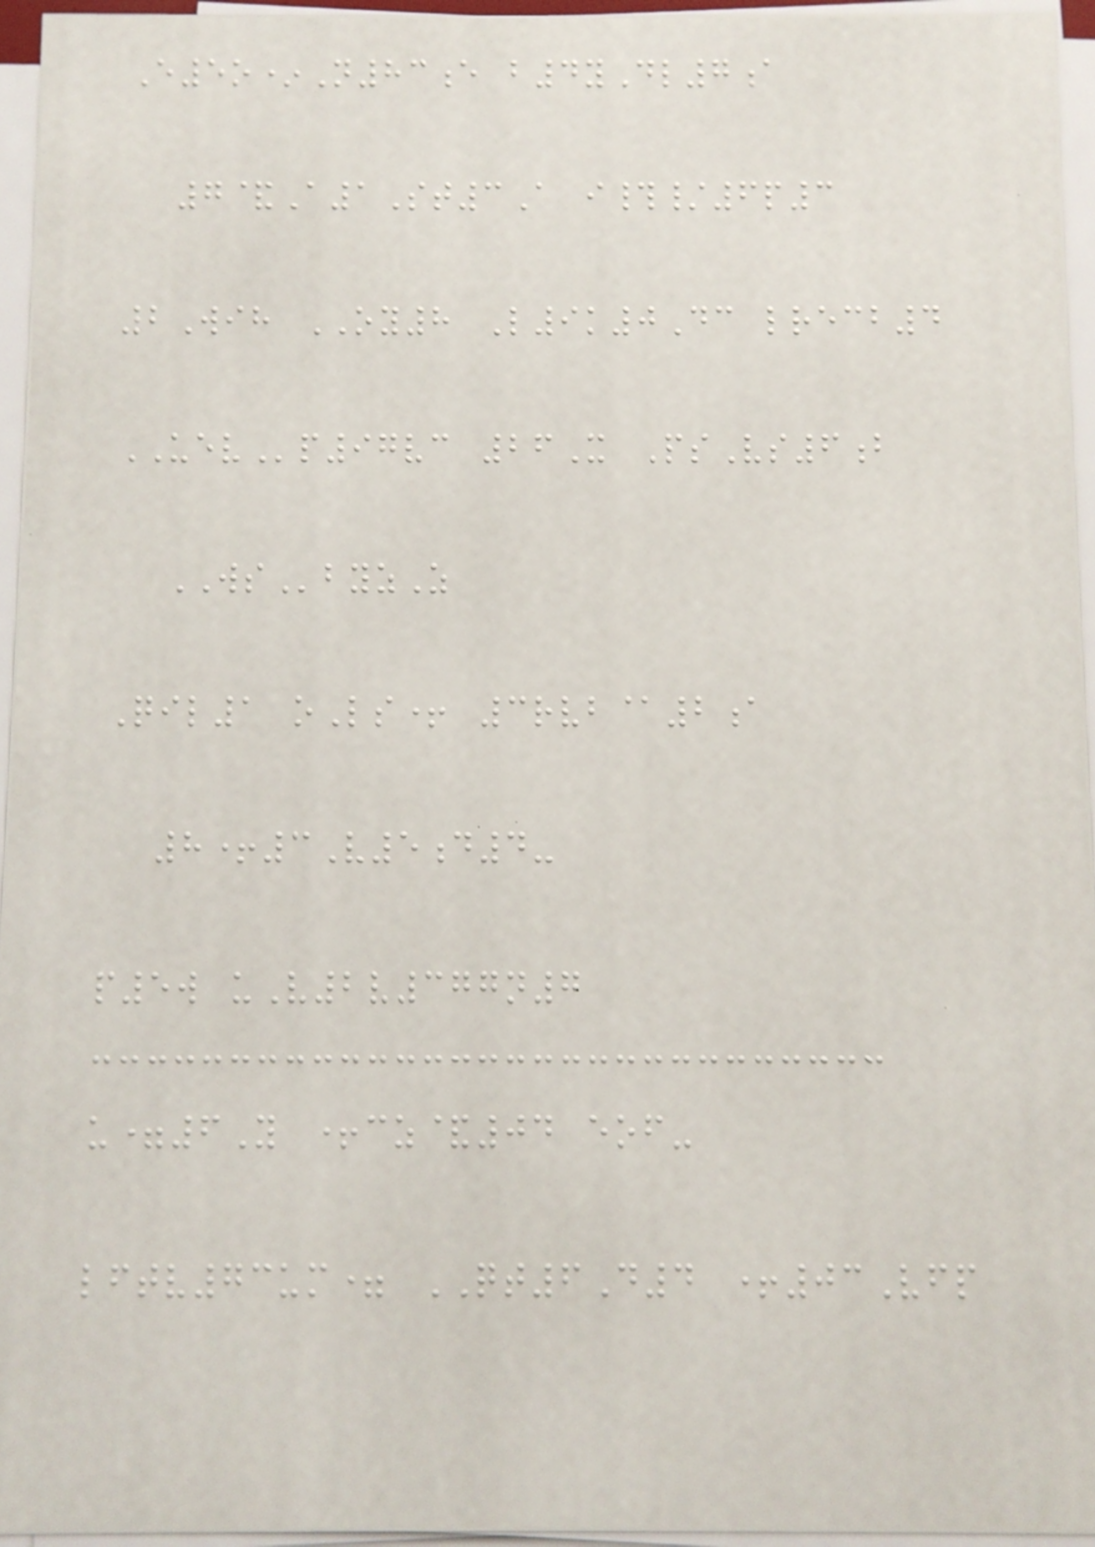E5o*N83e b4yDl7a
7&A1St3A i#/6p3
2Wih OY8 L9k0Dc lrecb4
UEVp97vc 26X PsVs6b
WSbyzZ
Qil1 oLs+ 3rvb@2a
8+3V5d4-
p5w uV2v377n7
u=6Y +cz&04 eof-
lftv73um= QT6D4 +03Vfp
